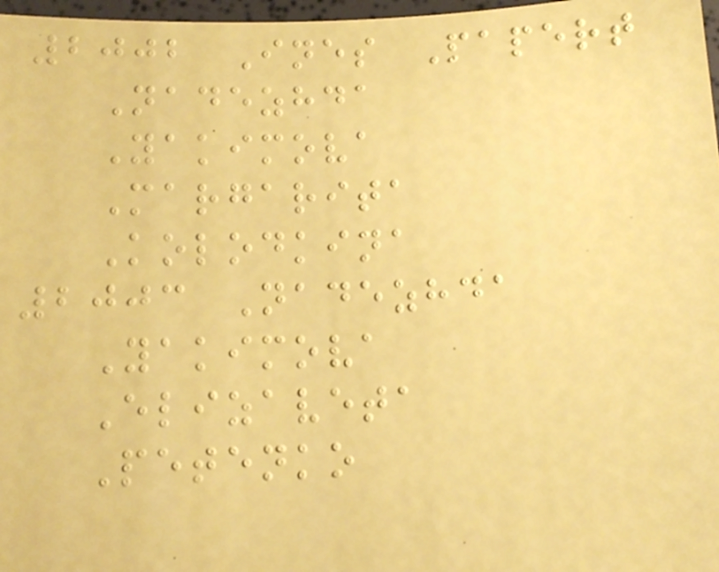2002 Ines Papert
Nadezhda
Yakimova
Margarita
Kolodkina
2003 Nadezhda
Yakimova
Elizaveta
Petenko
